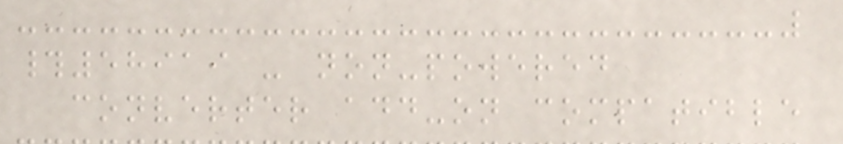#58919 - non-powered
converter add-on compatible
